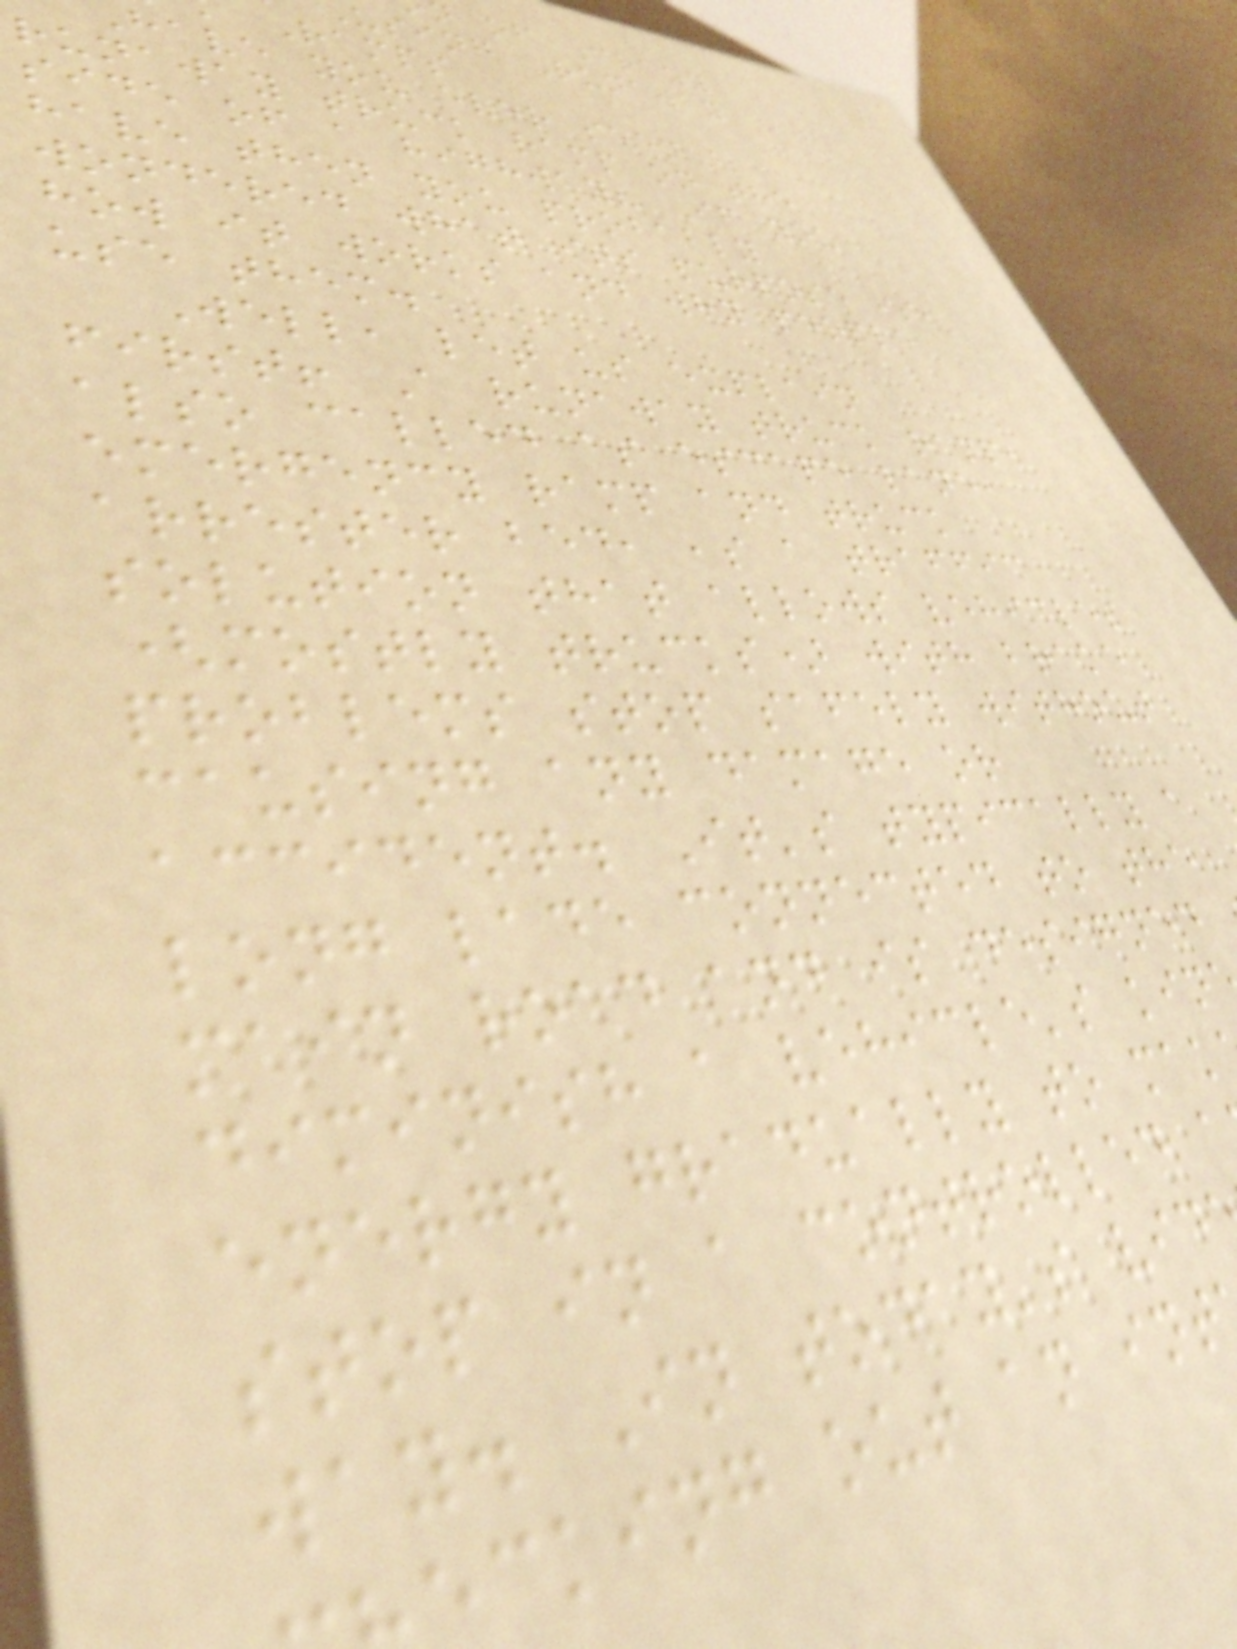of Crazy
using Runaway
Ramps
have you ever seen a
runaway truck ramp on the
side of a highway? If you
have then you probably
wondered what its purpose is,
how it works and why people
use them.
Well, let us explain
first! A runaway truck ramp,
also called as escape lane,
emergency ramp and truck
arrester bed, ,s a traffic
solution that allows vehicles
(mostly trucks) with brake
problems stop safely without
causing any damage or
accident. It's typically a
long lade connected to the
main road and is designed
diminish a vehicle's kin
energy gradually to mak
stop in a controlled
way. In today's vid
cking out an int
